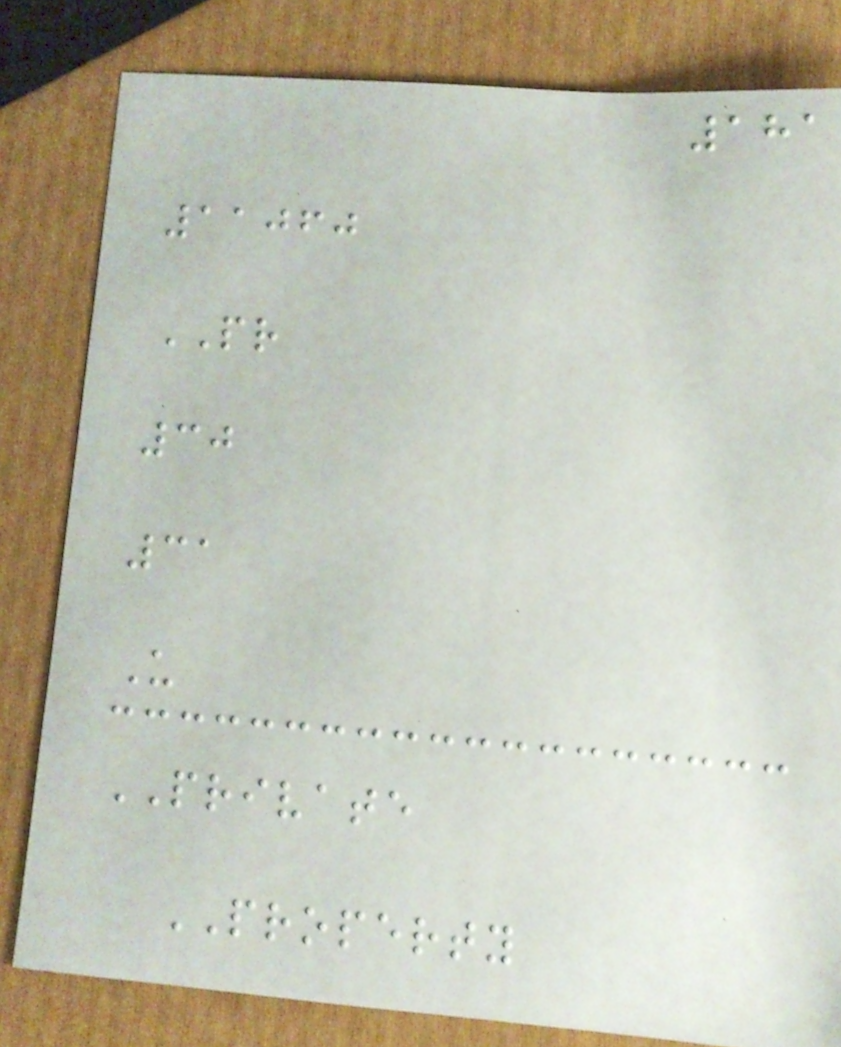181
11060
PR
30
31
U
PRIVATE
PROPERTY
